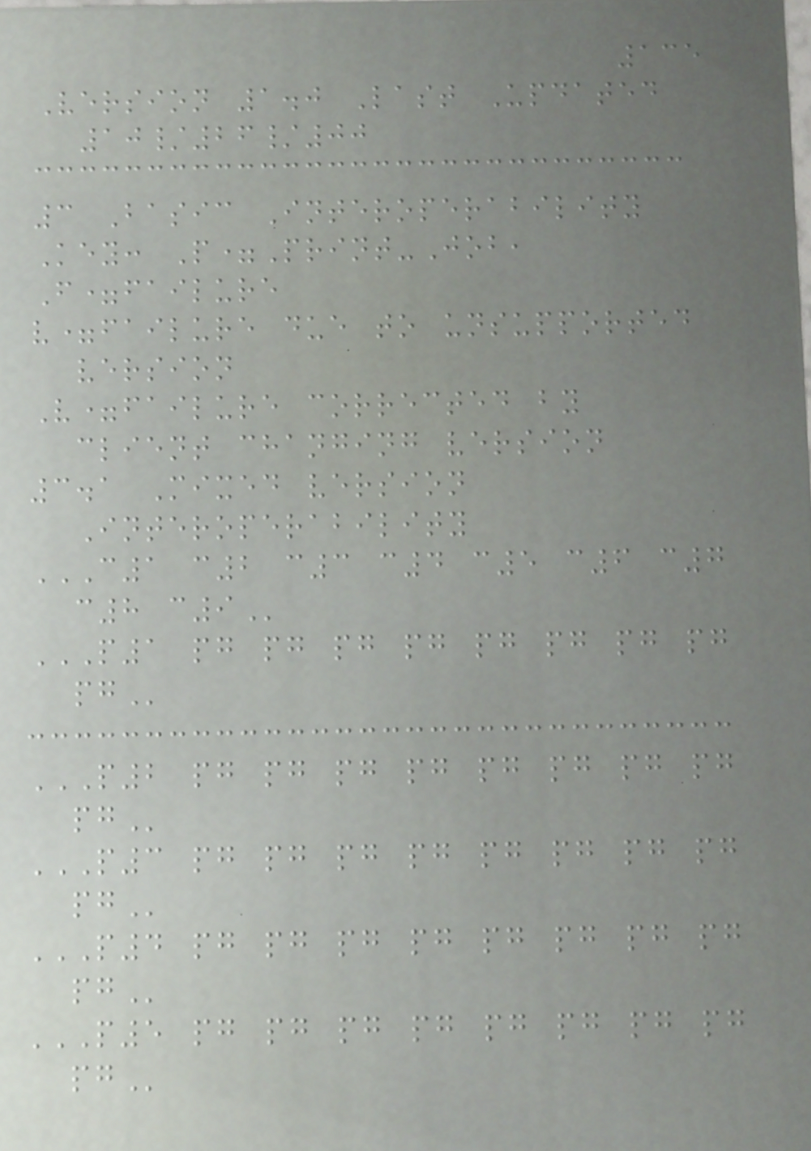135
Version 1.0 Last Updated
10/26/00
3 Basic Interoperability
Key: P=Print-Job,
F=failure
v=failure due to unsupported
version
V=failure corrected by
client changing version
3.1 Mixed version
Interoperability
C1 C2 C3 C4 C5 C6 C7
C8 C9
P1 PG PG PG PG PG PG PG PG
PG
P2 PG PG PG PG PG PG PG PG
PG
P3 PG PG PG PG PG PG PG PG
PG
P4 PG PG PG PG PG PG PG PG
PG
P5 PG PG PG PG PG PG PG PG
PG
